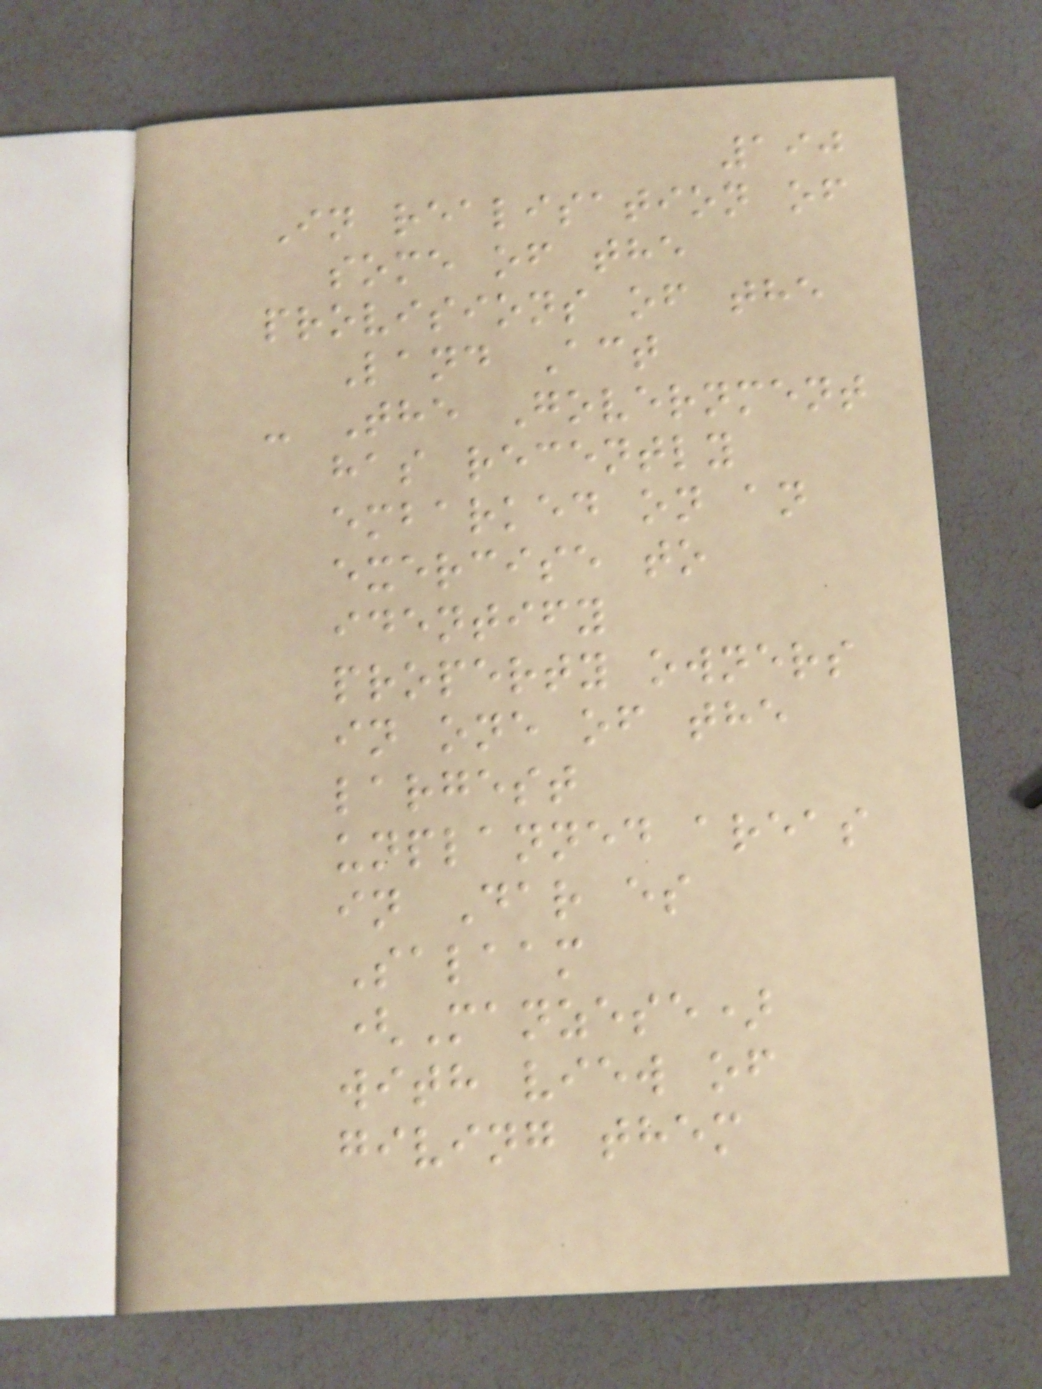190
In realisation of
some of the
provisions of the
Land Act
- The Government
has recently
embarked on an
exercise to
identify
property owners
in one of the
largest
unplanned areas
in Dar es
Salaam
(Manzese)
with view of
giving them
